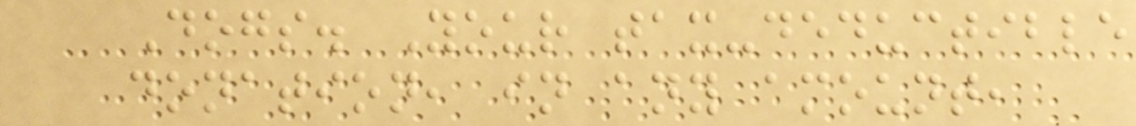Dogs. Your tax-deductible
donation, in any amount,
